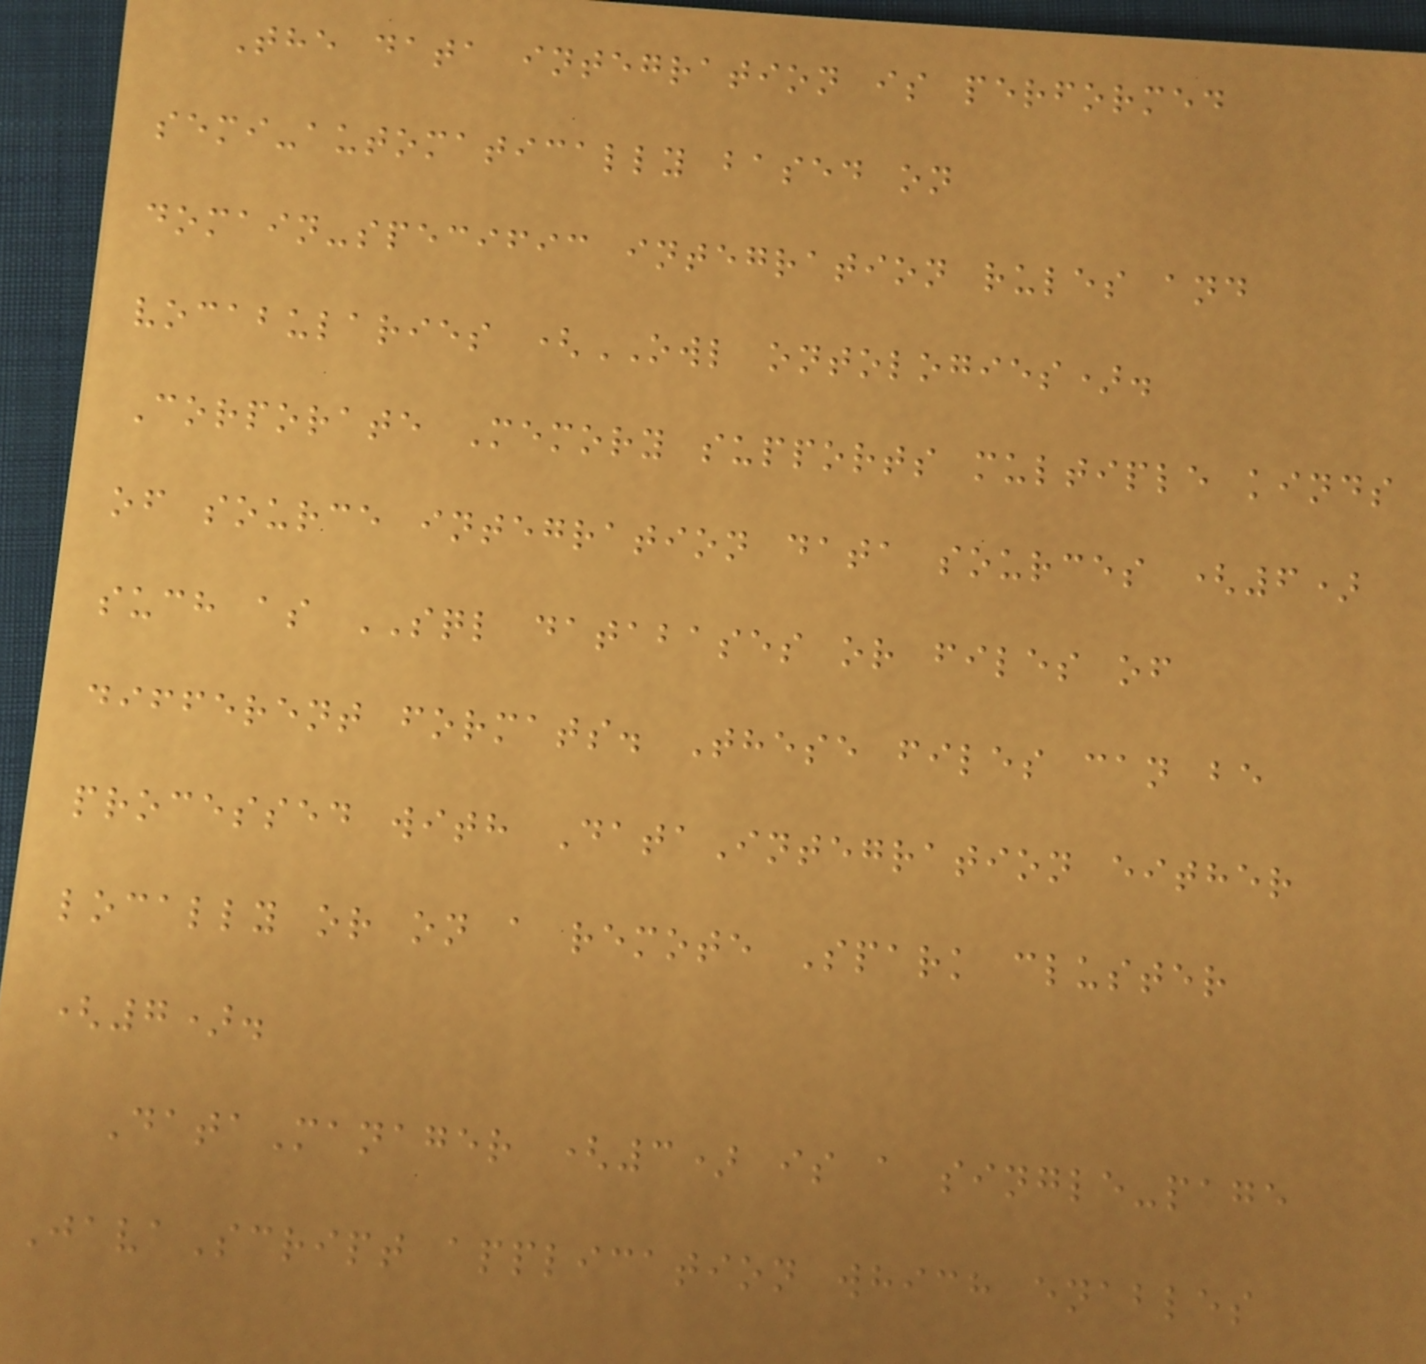The data integration is performed
semi-automatically based on
domain-specific integration rules and
vocabularies (OWL ontologies).
Corporate Memory supports multiple kinds
of source integration data sources (6)
such as SQL databases or files of
different formats. These files can be
processed with DataIntegration either
locally or on a remote Spark cluster
(7).
DataManager (3) is a single-page
JavaScript application which enables
